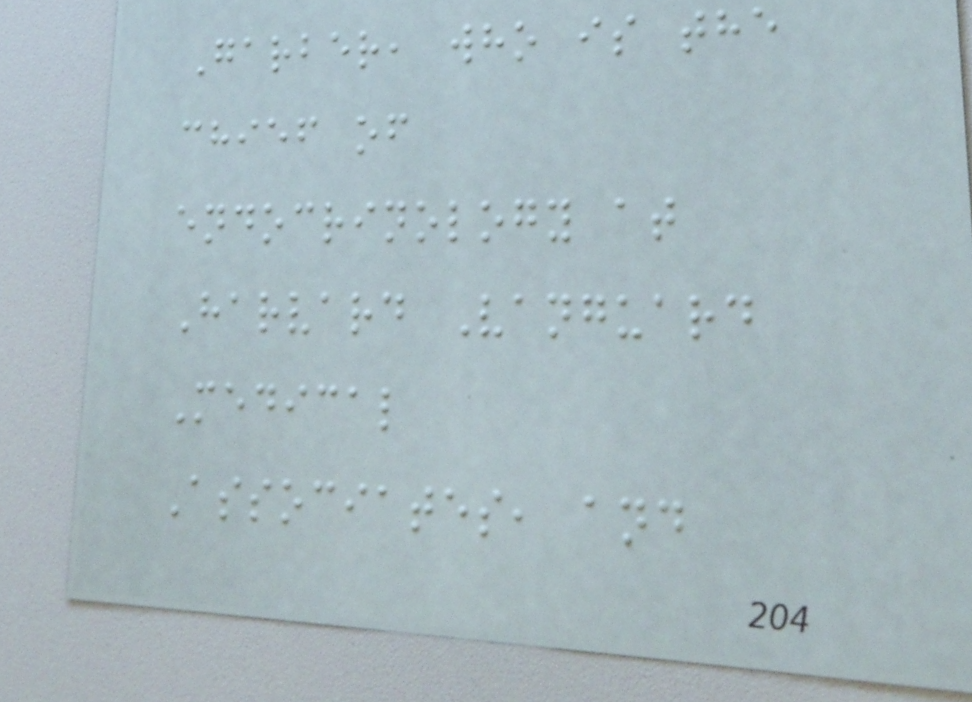Garber, who is the
chief of
endocrinology at
Harvard Vanguard
Medical
Associates, and
